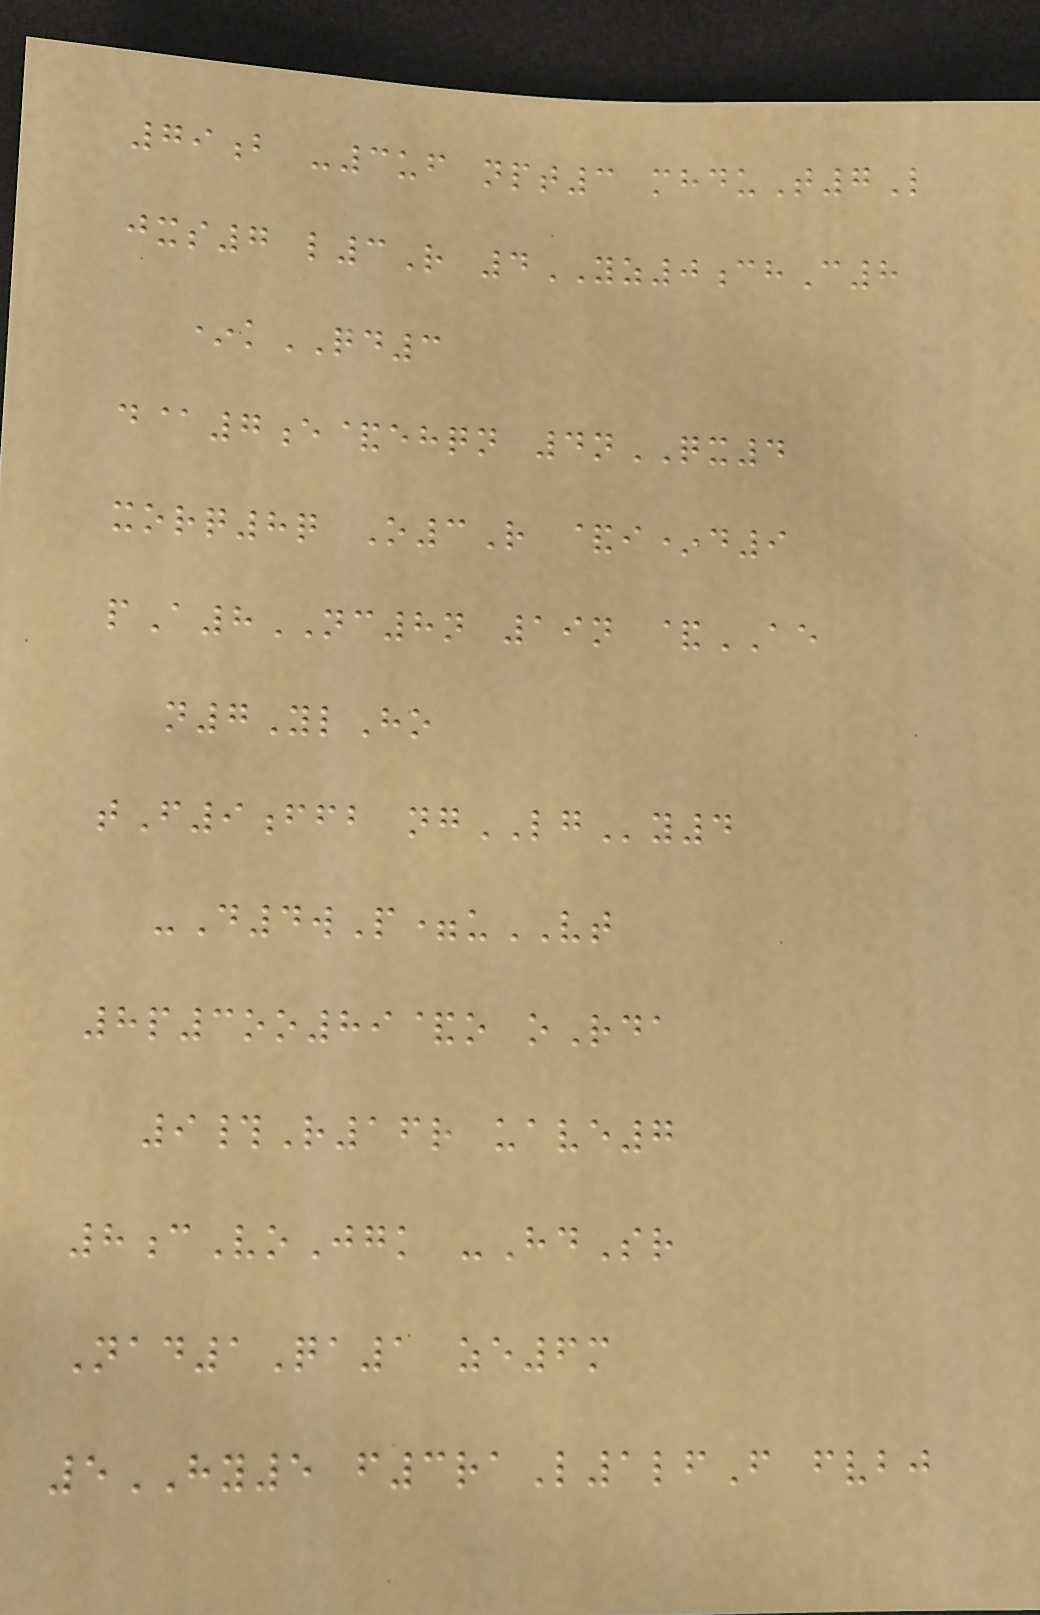79b -3uf npt3 mhduT7L
jxs7 l3R 4YZ0chC8
*kQD3
d@7e&ehqn 4nQX4
xorq8q O3R &i*d9
pA8NC8n 19n &AE
n7YlHo
tF9ffb ngLGy4
-D4wP=uVT
8p3oo89&o oRda
9#R16r uave7
8cVoJgk -HdSr
Nad1Qa1 ze6m
5HY5 f3raL1lfF fvbj
